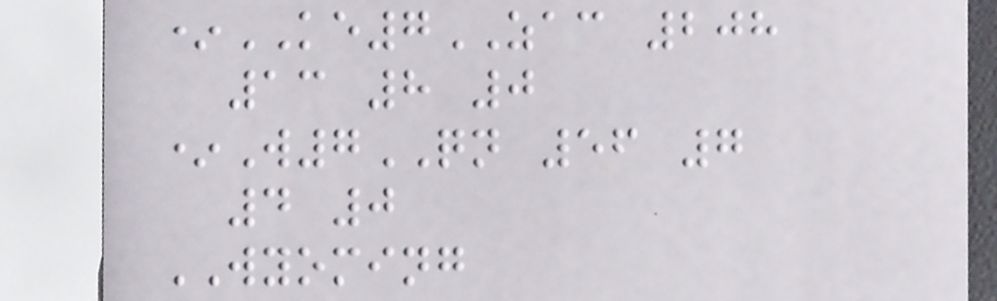*KE7ZAC 208
13 8 0
*W7QN 56 7
4 0
WYOMING
